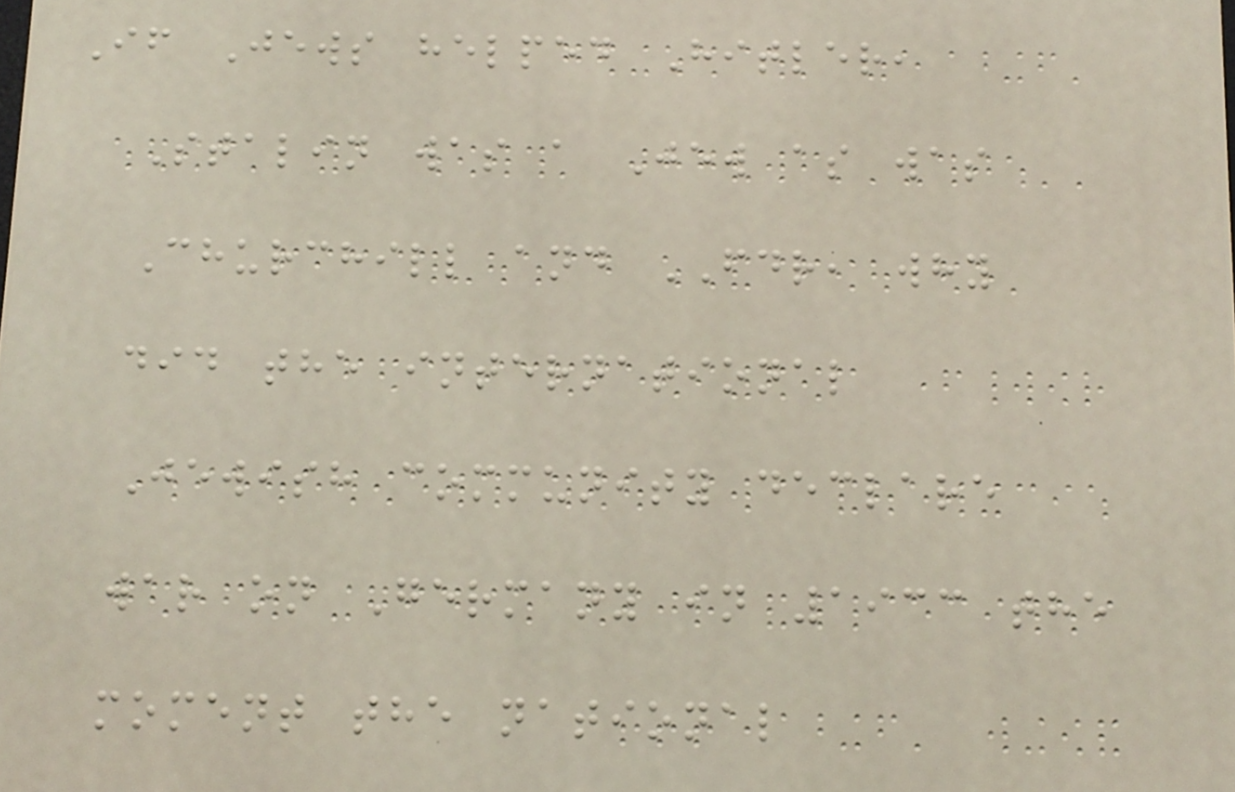If Jews helped Hitler,
Stalin was a Jew as was
Churchill and FDR, why
did the international
Jewish community declare
war on Germany in 1933 the
moment the national
